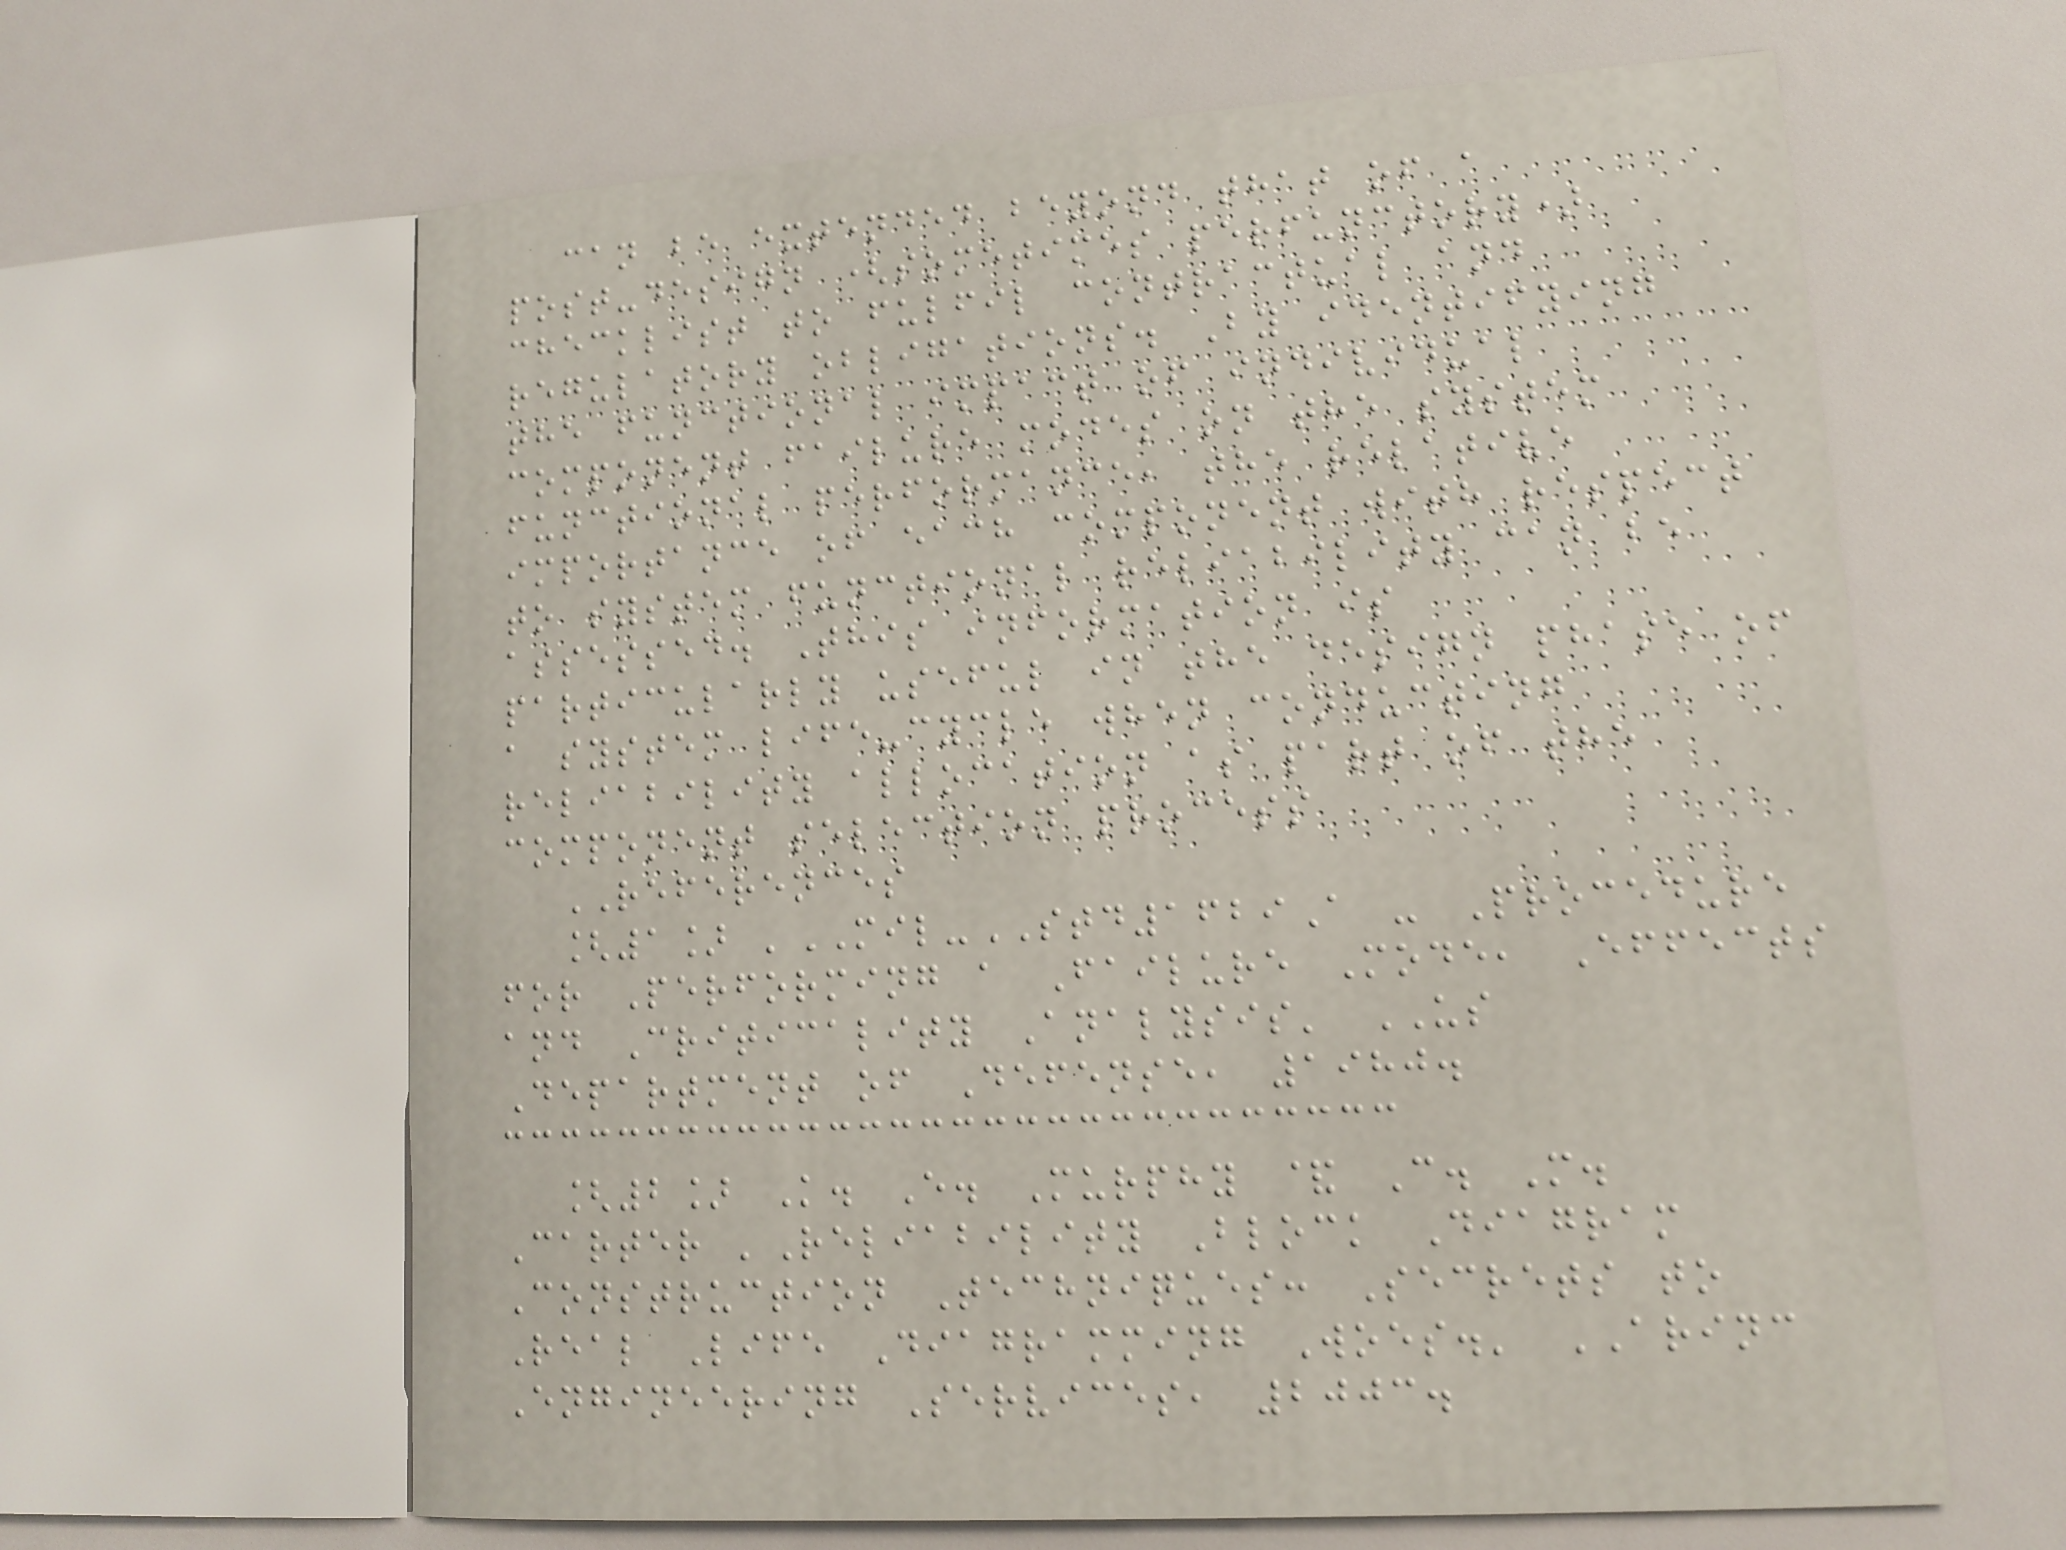can be extended beyond that of a
post-design (sometimes perfunctory)
checklist to fulfil contractual and
regulatory obligations. By identifying
the functional impact of individual
component failure modes on the system
functional performance, the relative
importance of each component with respect
to system functional reliability can be
assessed. This information is
particularly useful in the design phase of
a system life-cycle when conducting
reliability allocation as part of the
component selection process
REFERENCES
[1] 'MIL-STD1629A - Procedure
for Performing a Failure Mode, Effects
and Criticality Analysis' US
Department of Defense, 1980.
[2] K. E. Murphy & C. M.
Carter 'Reliability Block Diagram
Construction Techniques: Secrets to
Real Life Diagramming Woes.' ARINC
Engineering Services, 2003.
